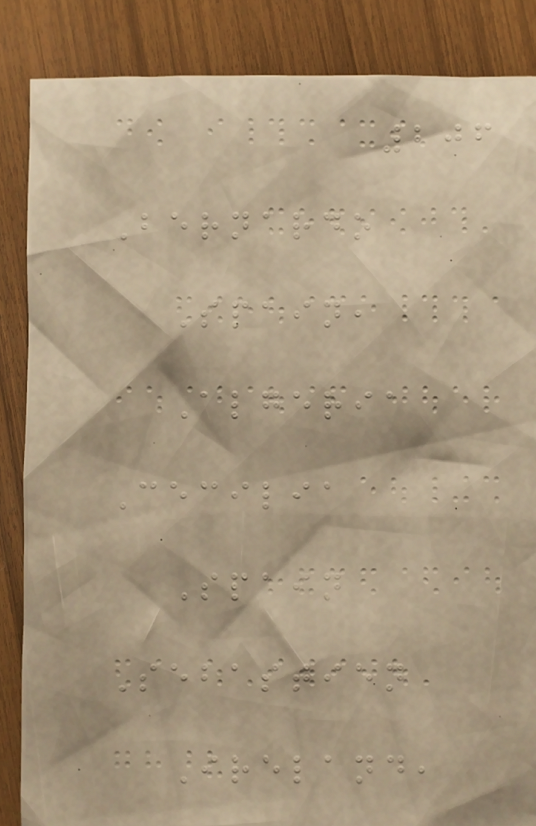206
Bernardo
Spain,
Algeria
Cecilia
Spain
Sebastien
Ireland,
